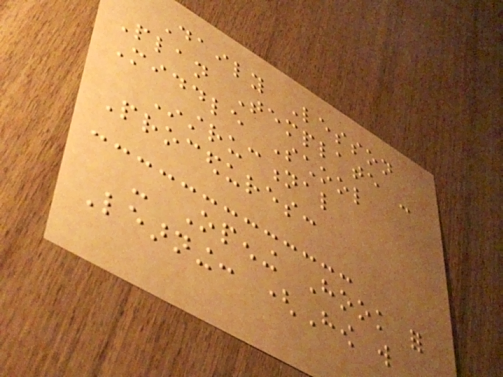Daily Lesson
Plan Template -
Middle School
Instructional
Procedures:
- Opening Hook for
Learning: (How will
